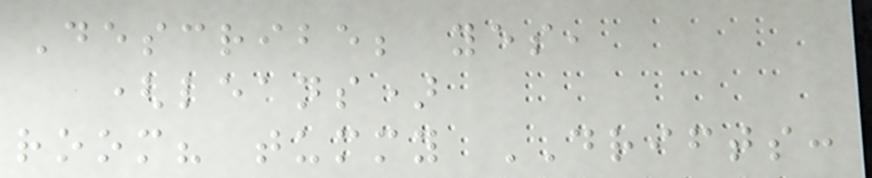Describe; yes,
(leans)
room? tummy DRIFTS:
